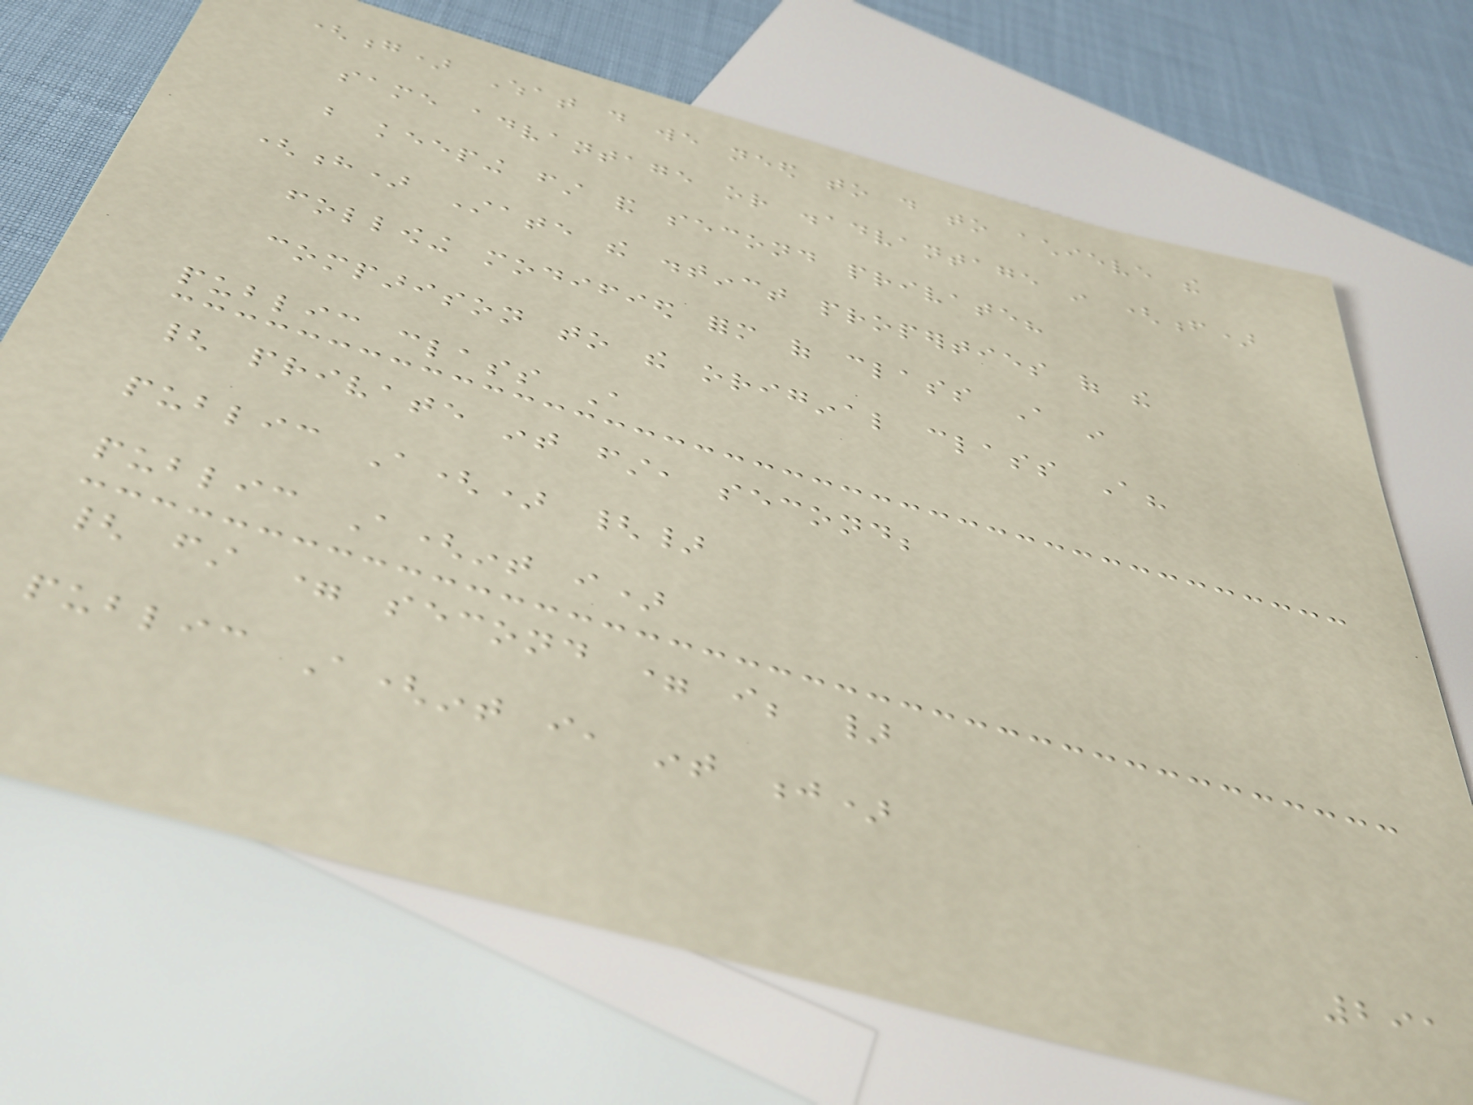(g) What do we need to do to achieve the
same advantage or disadvantage in (f)
but keeping first and second private?
(h) State the distinct properties of the
following modified form of class A in
comparison to the original class A?
public class A
{ private int first, second;
public A() {}
public A(int i)
{ first = second = i; }
public A(int i, int j)
291
